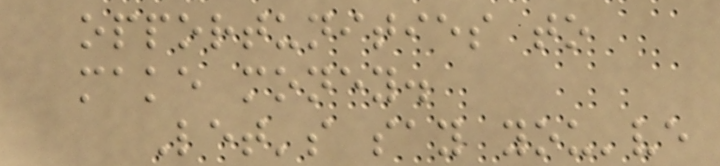opportunities to
make money.
Let's say you've
